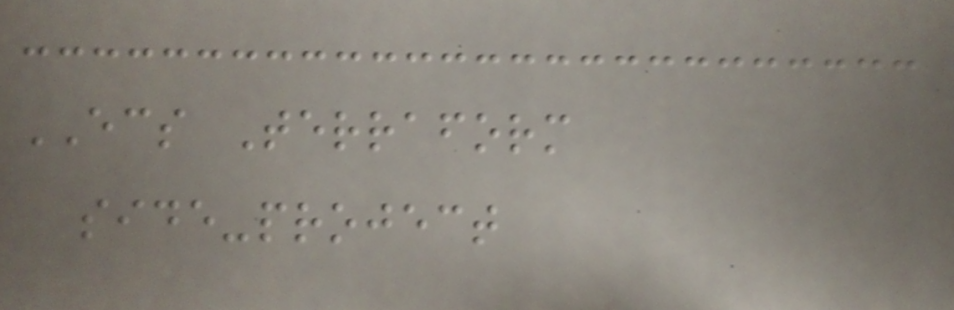ECS Terraform
side-project
